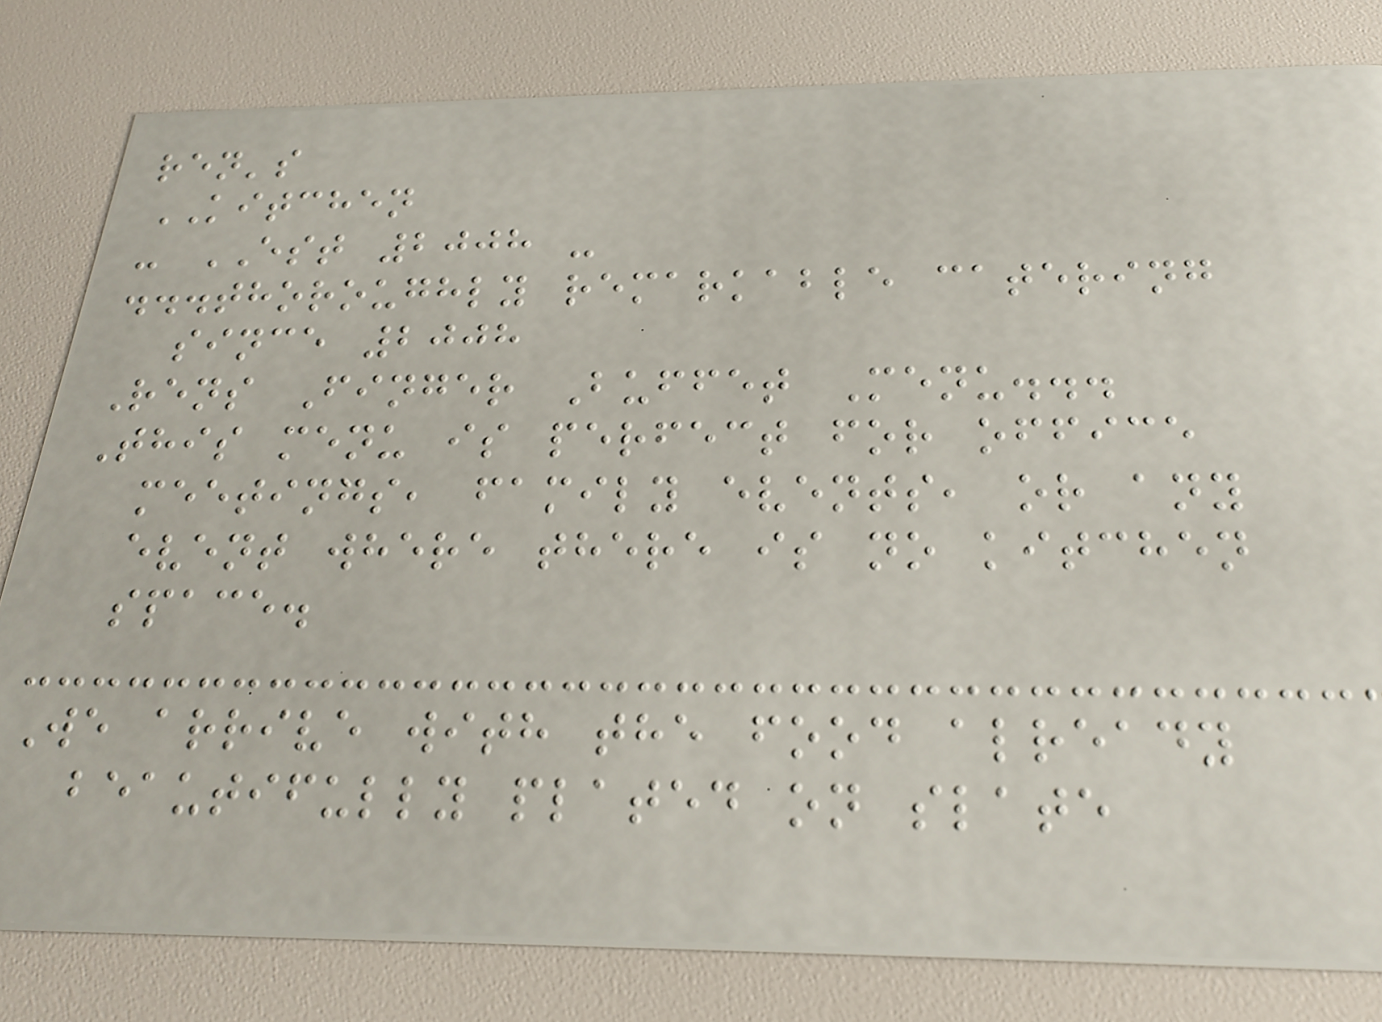ren's
KITCHEN
- EST 2008 -
...thoroughly remarkable catering
since 2008
Rens Finger Buffet Menu...
This menu is perfect for office
meetings, family events, or any
event where there is no kitchen
space.
We arrive with the food already
beautifully plated on slate
